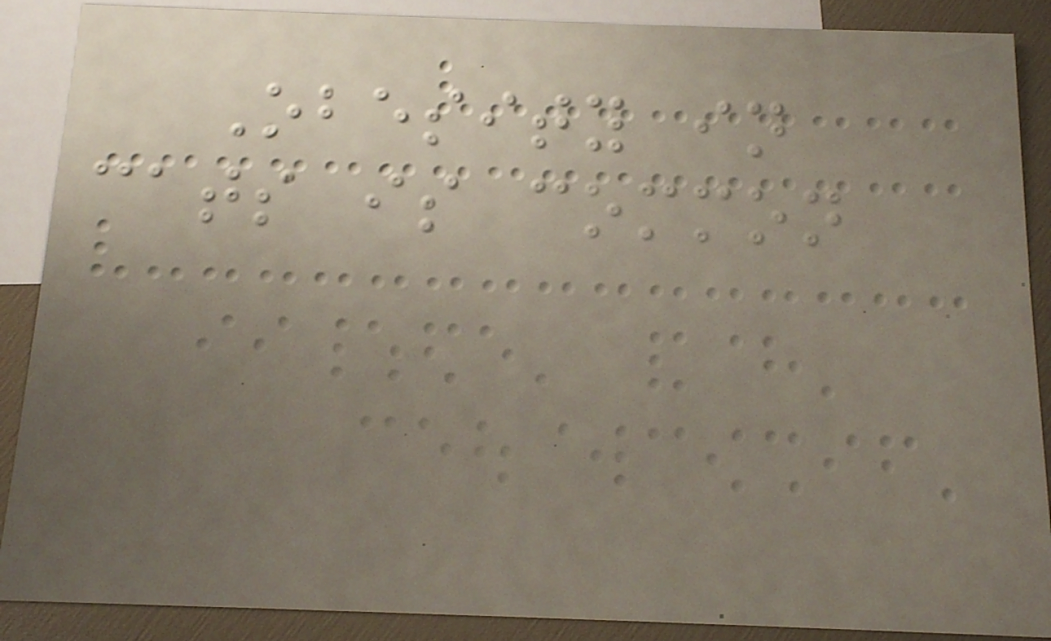Obesity in
cats is common
